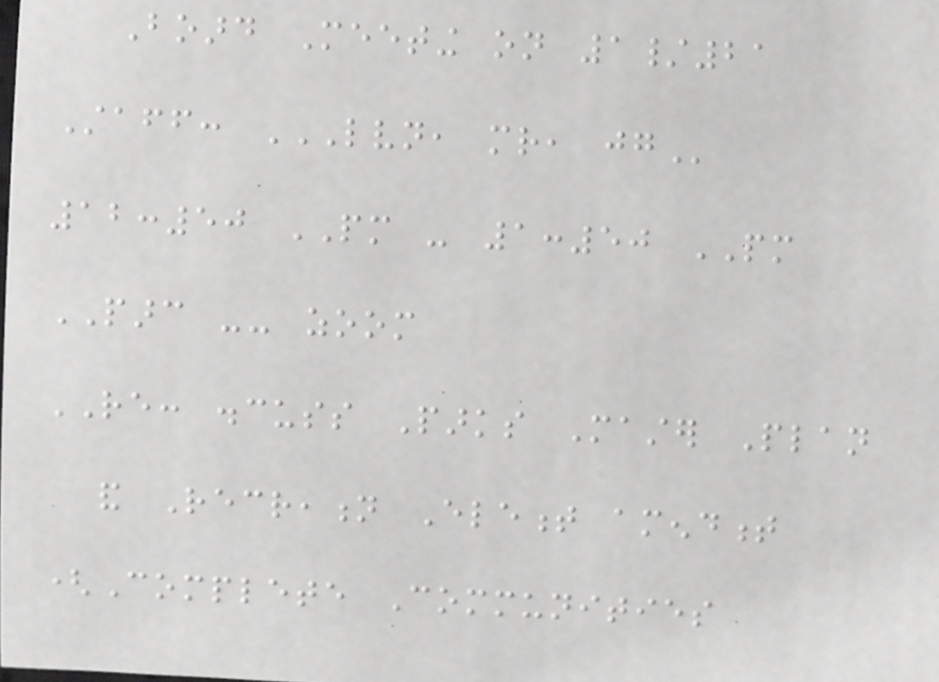Board Meeting on 1/21
Staff: LVN, MR, JG
12:50 PM - 1:50 PM
PARC -- zoom
RE: discuss Parks Master Plan
and Recreation Element amendment
(Complete Communities
